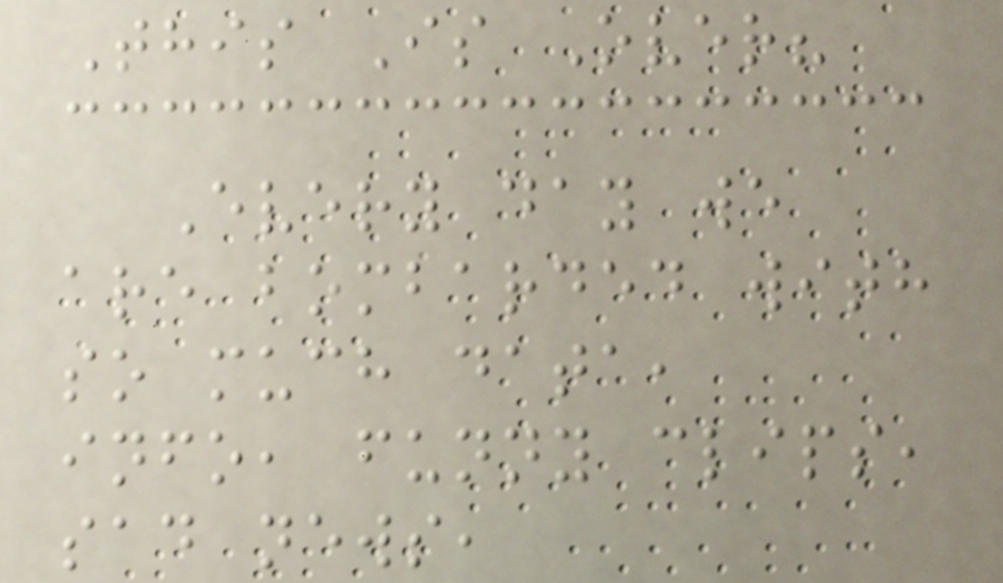This Is Over?
Every day we
are bombarded with
so much data,
info, funny clips,
sad news,
